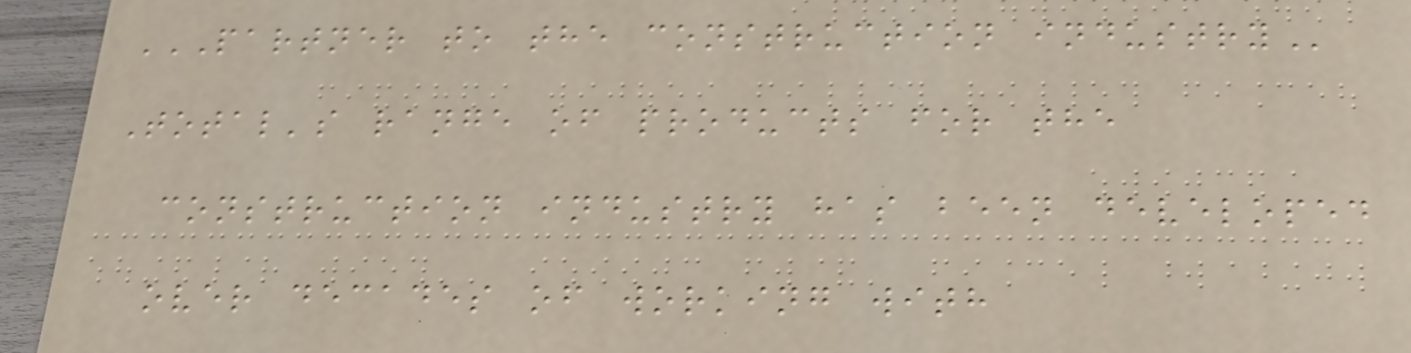PARTNER TO THE CONSTRUCTION INDUSTRY
Total's range of products for the
construction industry has been developed
over decades of working with
